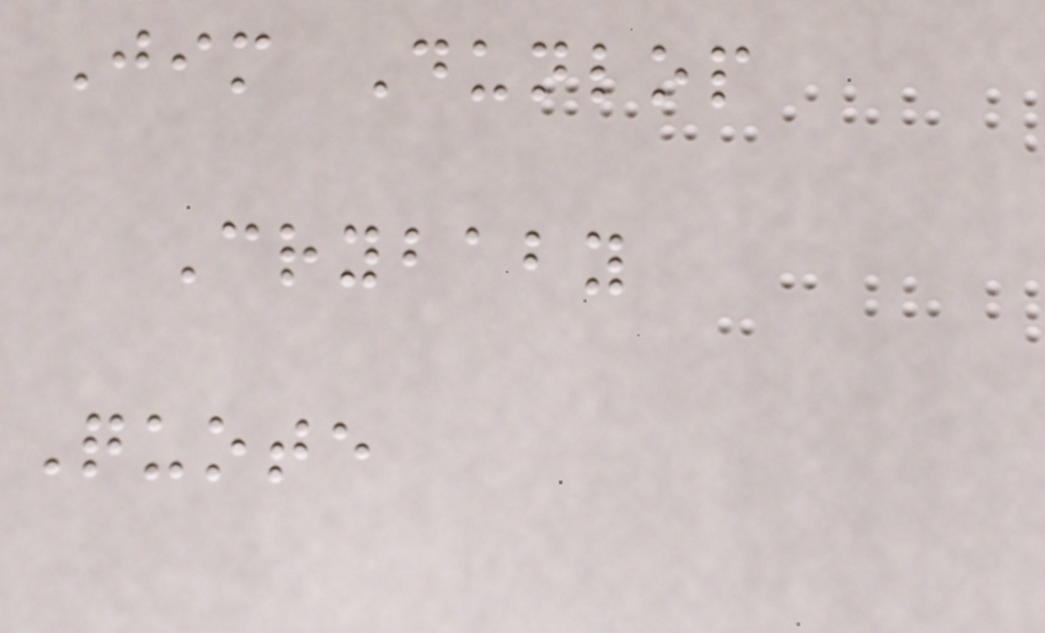Jim Dunlop
Crybaby
Quote
